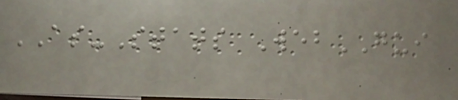AS-Stats WebGUI
